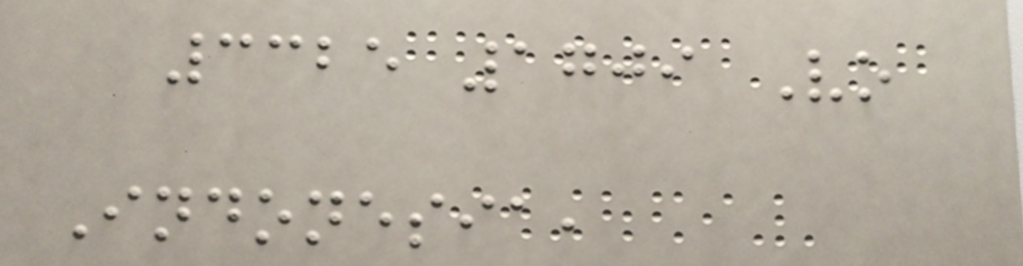3325 1709 Vo
Indonesia,
